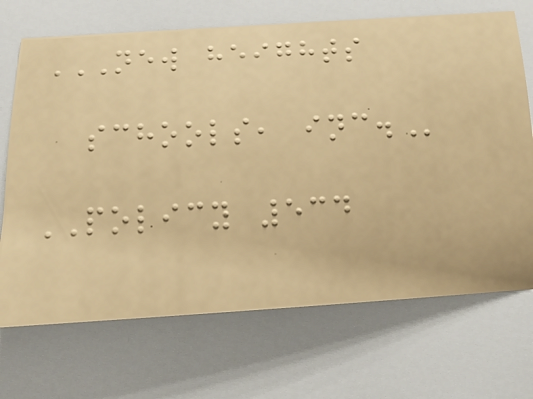NEW HEIGHTS
SCHOOLS, INC.
POLICY 534
